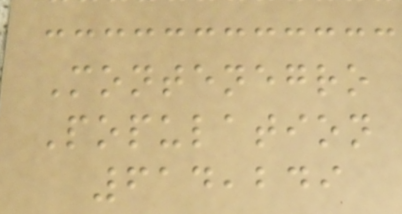Montenegro
Population
614,249
